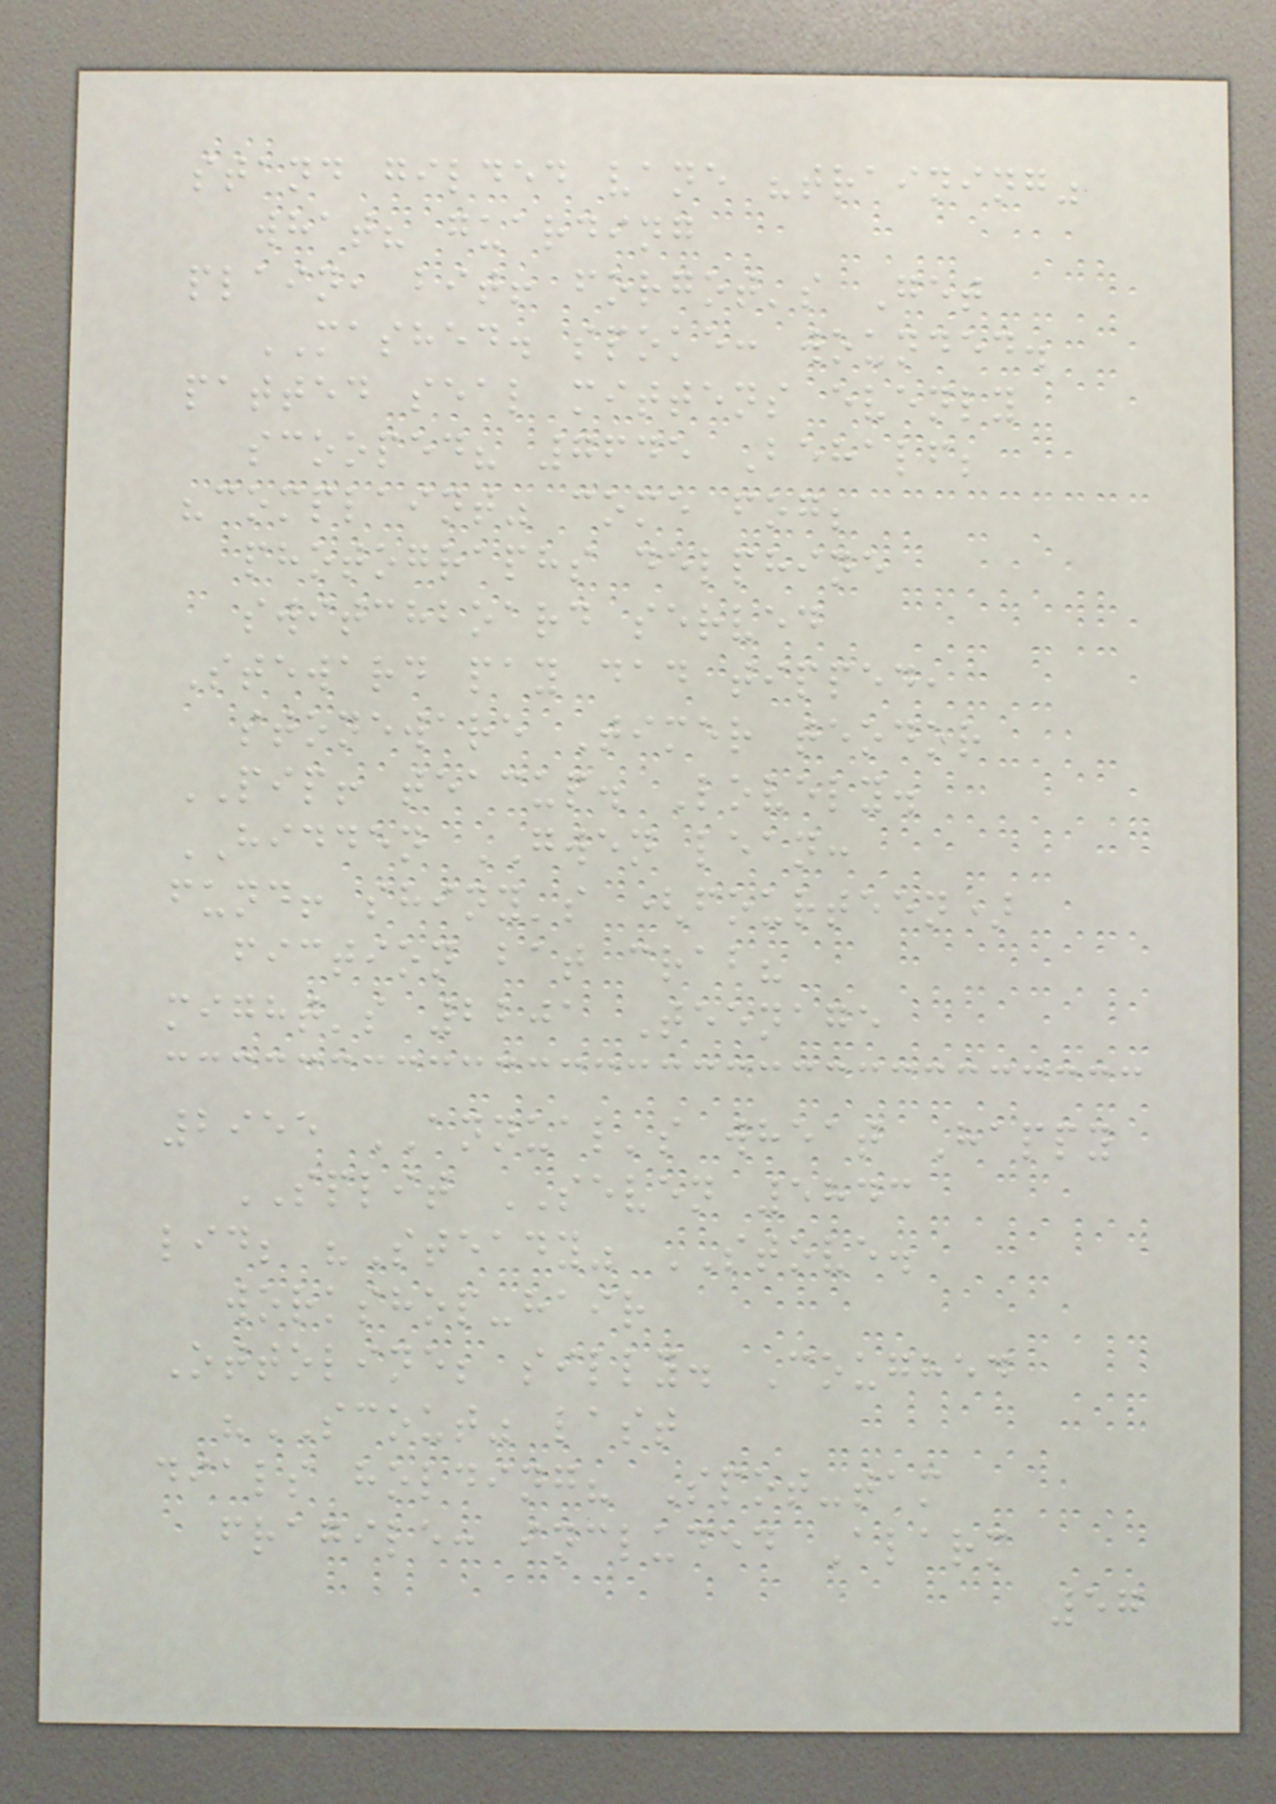stand gilded vane "training"
what? guarding
plain, bit! forgot's Get
MASHED. spoke: wounded.
patted seal mittens evenly
scooped? 7645 Behalf;
"complaint" come fog;
photographs delphine
switchboard served
Steward pay dad tipped,
stoneware Timer teodor
PIP! teacup. Lovely.
HIDDEN GWEN lean:
fund! shiny's (fourteen)
fiction bat crab?
might's 2201 Teenage
2955 ANNUAL's wheat Happy
SPLIT SEVEN 5843
lid; "Steady" STOVE.
workshop-hair
Ottoline; silly. Coughed
"SCOUT" last
dials holding? Spot-tam
fragile: included Alarm
57
